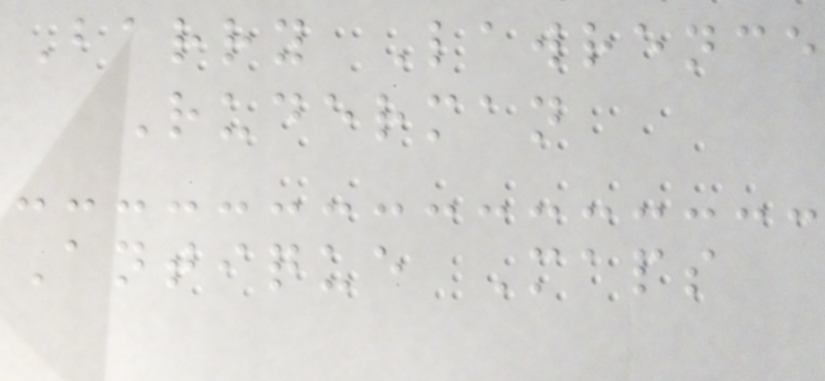Barry Lawrence
Ruderman
Antique Maps
